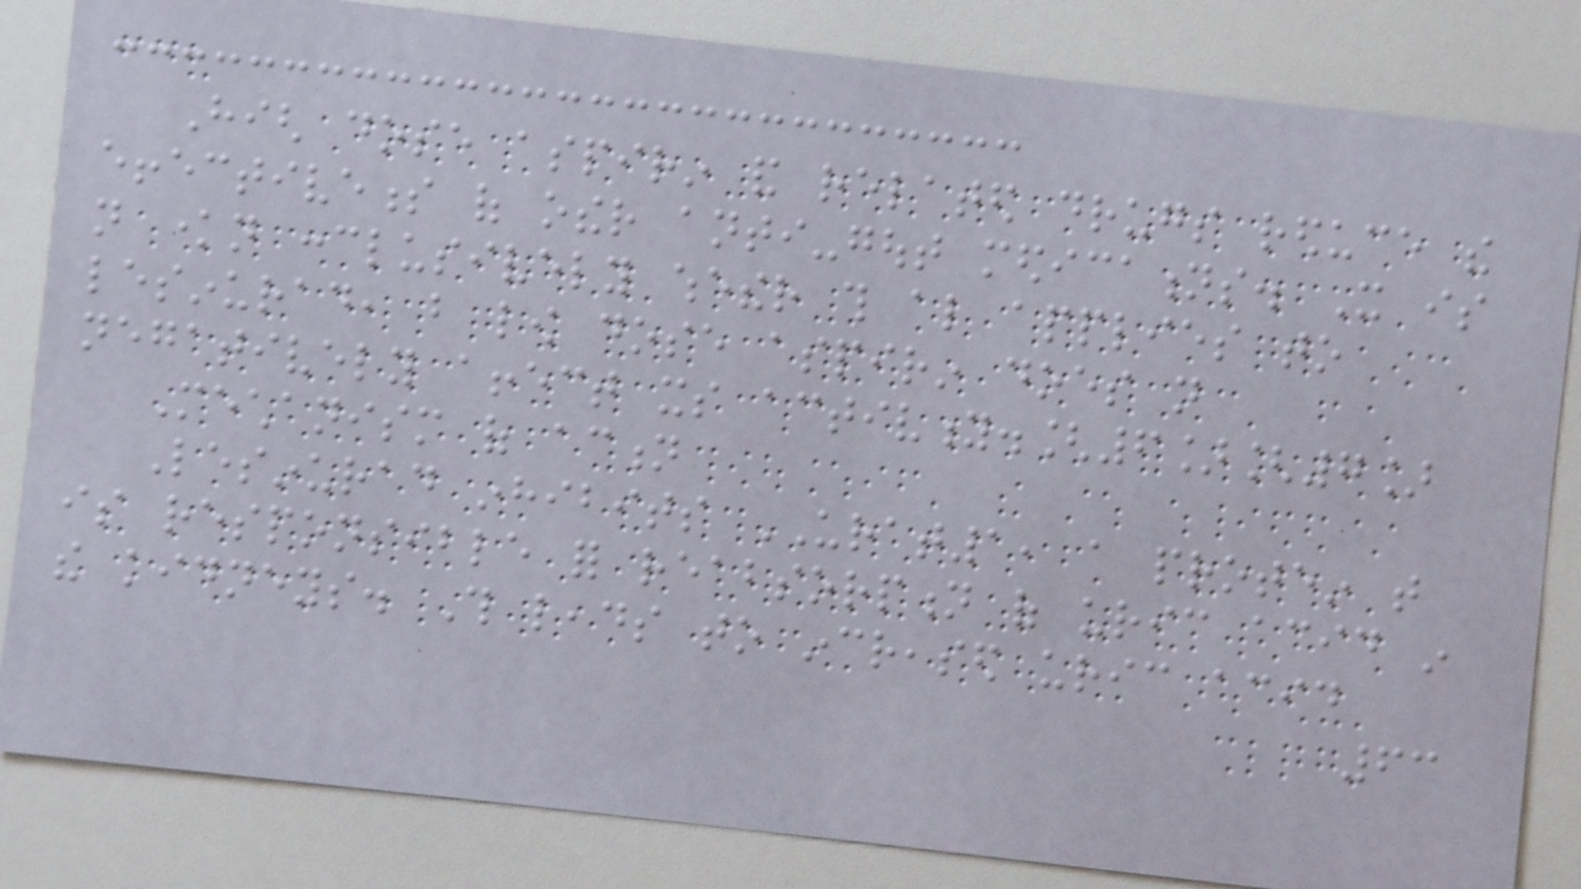High dose aspirin and related drugs reduce the
effectiveness of other anti-gout medications. It is
not known conclusively whether this also applies to
lesinurad, but low dose aspirin does not
negatively affect its activity.[6][7]
Mechanism of action
Lesinurad inhibits URAT1, a protein that
is responsible for reabsorption of uric acid in
the kidneys. This leads to increased uric acid
63
